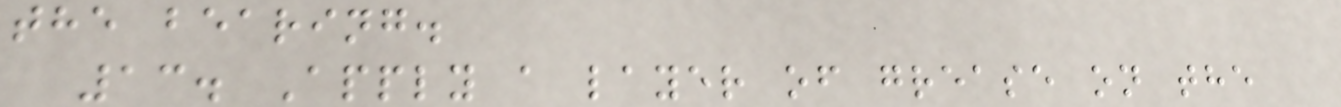the bearing.
13. Apply a layer of grease on the
